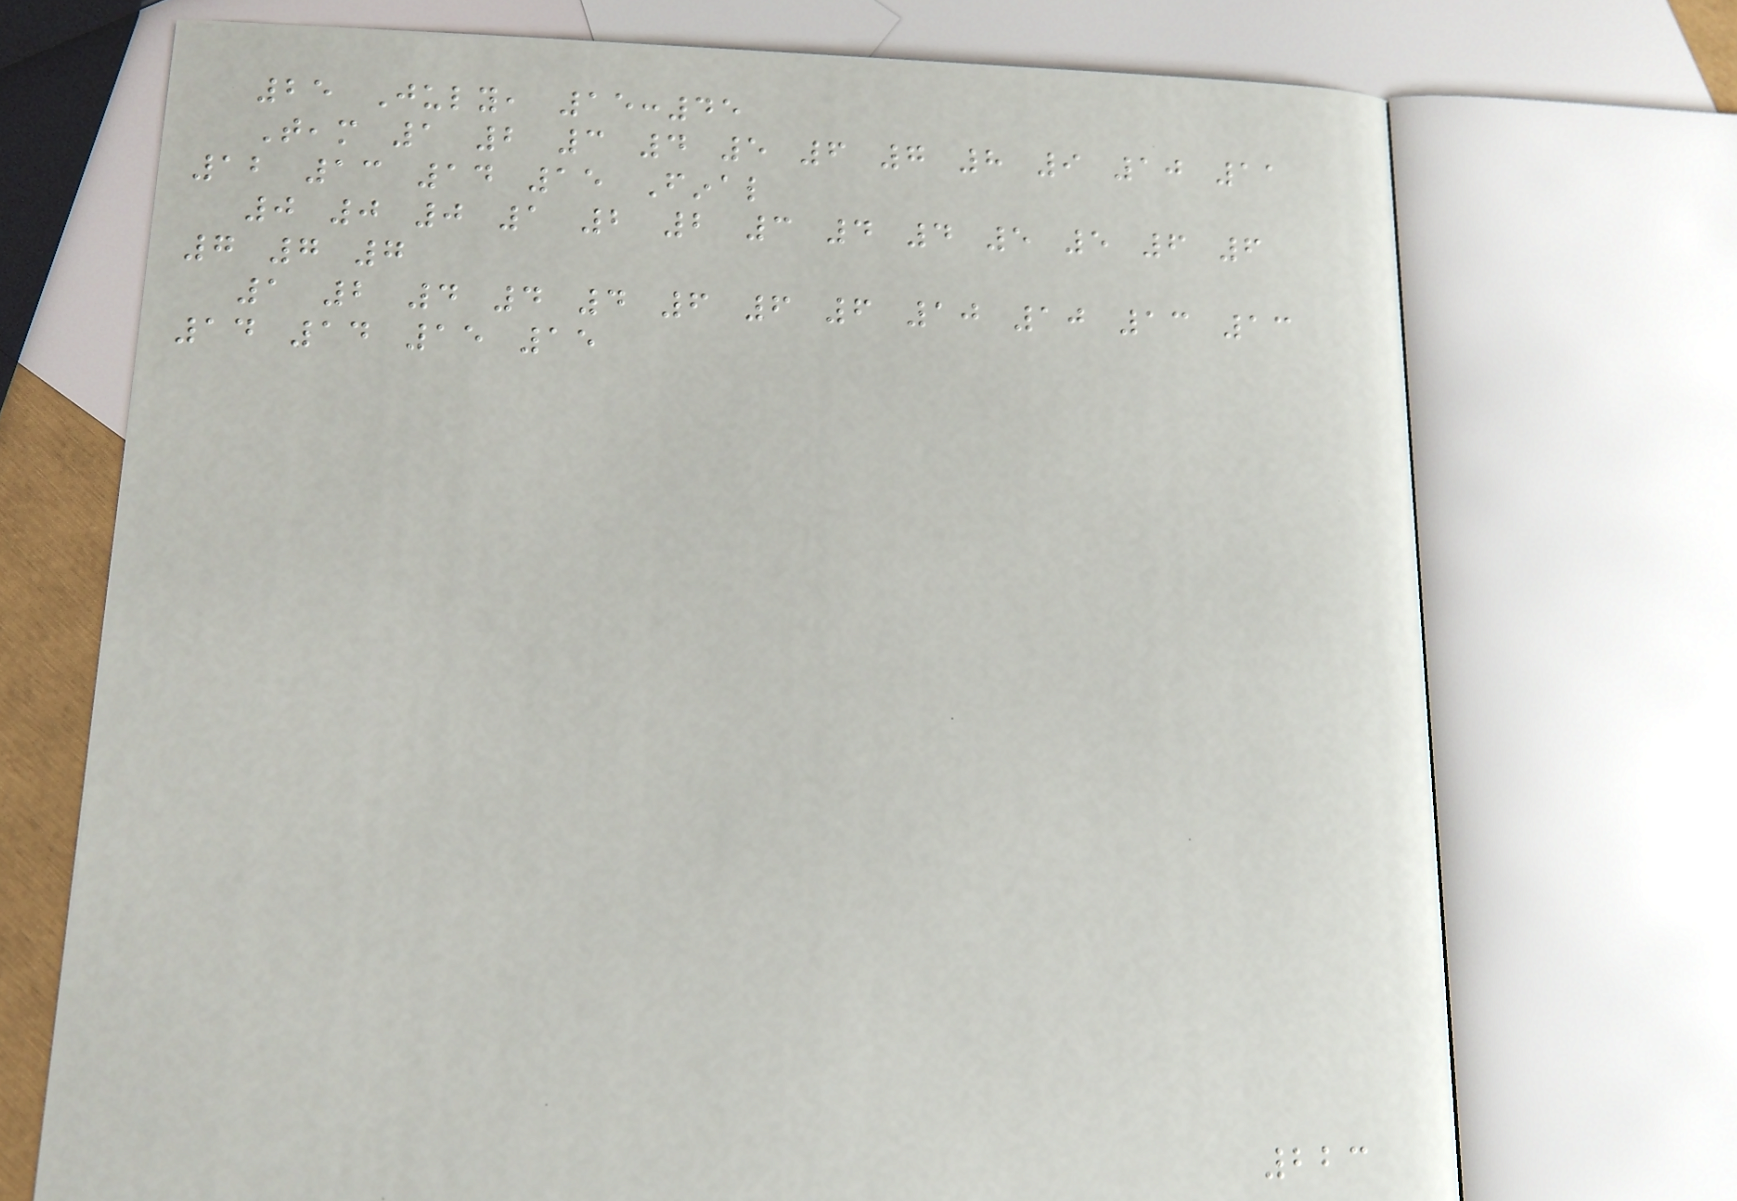25 July, 15:45
Team 1 2 3 4 5 6 7 8 9 10 11
12 13 14 15 Final
0 0 0 1 2 2 3 4 4 5 5 6 6
7 7 7
1 2 4 4 4 6 6 6 10 10 13 13
14 14 15 15
223
